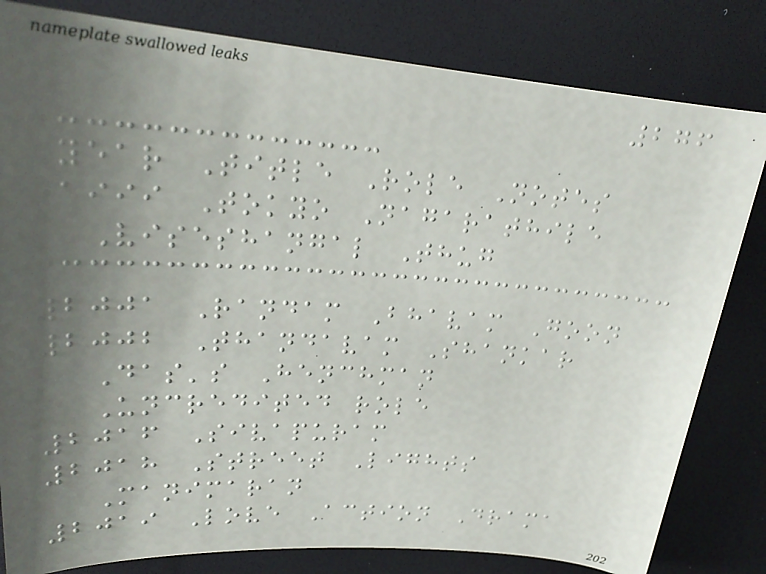276
Year Title Role Notes
1999 Tokyo Nagarathile
Viseshangal Thug
2001 Randam Bhavam Goon
2002 Thandavam Shankar
Das's Henchman
Uncredited role
2016 Sivapuram
2018 Street Lights
Manimaran
2019 Love Action Drama
